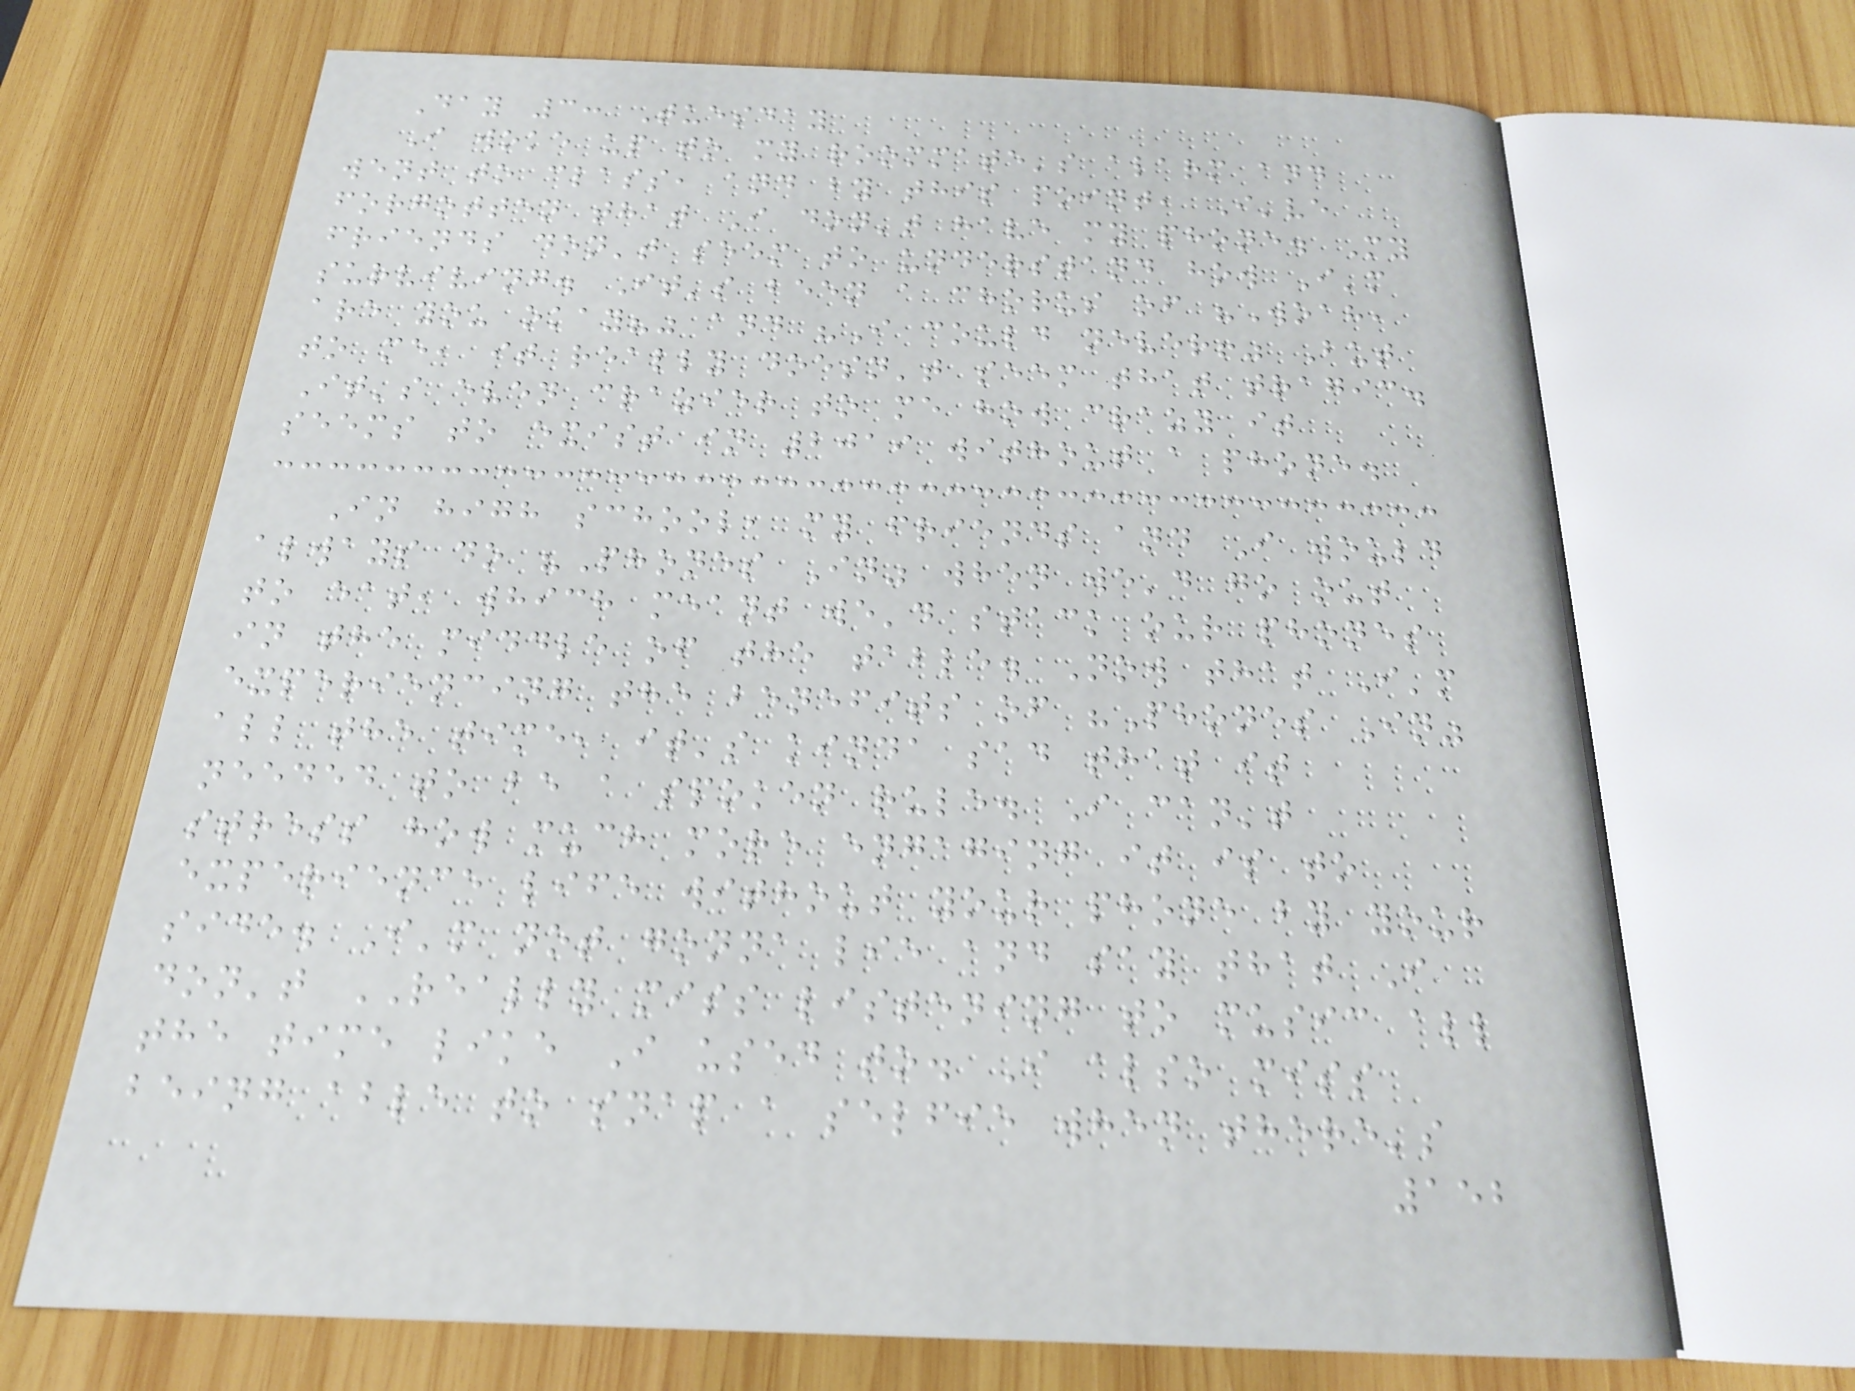Day 3: Tuesday
I woke up to my roommate's alarm and
went to class, and by this point, I've
forgotten that I don't have my phone. My
friends don't seem to understand how I'm
surviving. It's been a chorus of "Woah,
are you okay?" and "I could never!" But
to me, it really doesn't seem that tragic.
It's even crazier to me how crazy it
seems to exist in 2019 without a phone.
In high school, my friends and I would
always do "Phones In" when we'd go out
to eat, which meant we'd stack our phones
in the middle of the table. Now that I'm
experiencing the benefits of "Phones In"
all the time, it's kinda sad that it
needed to be a spoken rule. I can't
stress how much more engaging it is to
experience life without your phone by your
side. I'm not gonna lie and say that I
don't REALLY miss listening to music all
the time like I used to. I also miss
being able to snap a selfie when there's
152
